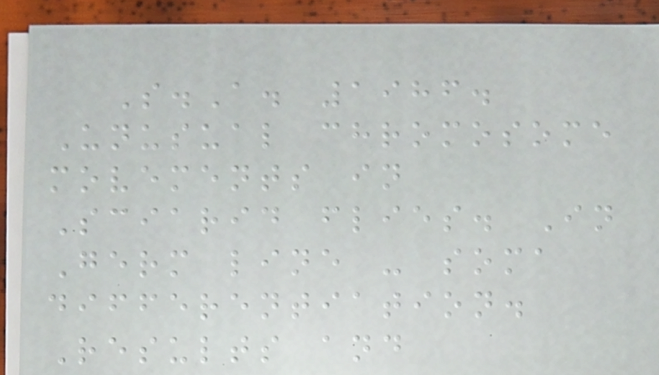S.A. 1986.
Unusual chromosome
movements in
Sciarid flies. In
Germ line - soma
differentiation.
Results and
